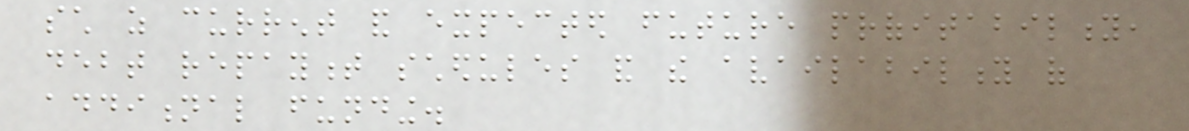such as current and expected future profitability,
debt repayment schedules and the availability of
additional funding.
